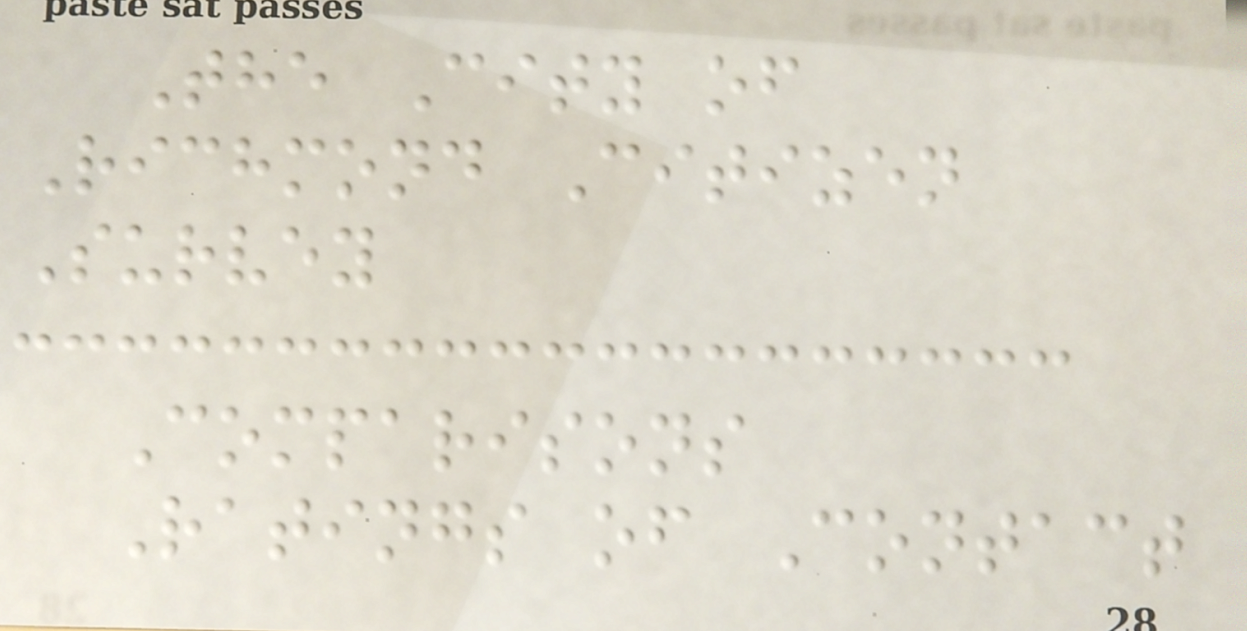The City of
Richmond Citizen
Survey
Comparisons
Ratings of Contact
